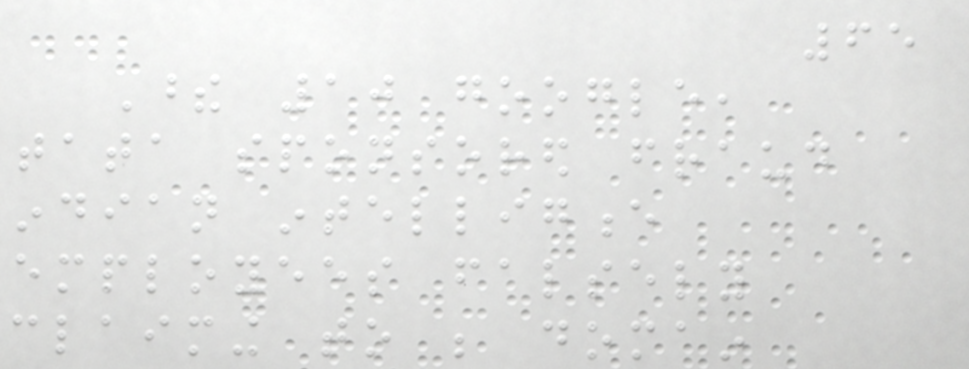65
These 10 google,
tata sponsored fraud
indian intelligence
employees falsely
claiming to be domain
